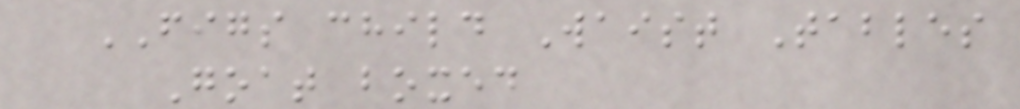FIGS child Waist Tables
Goat boxed
